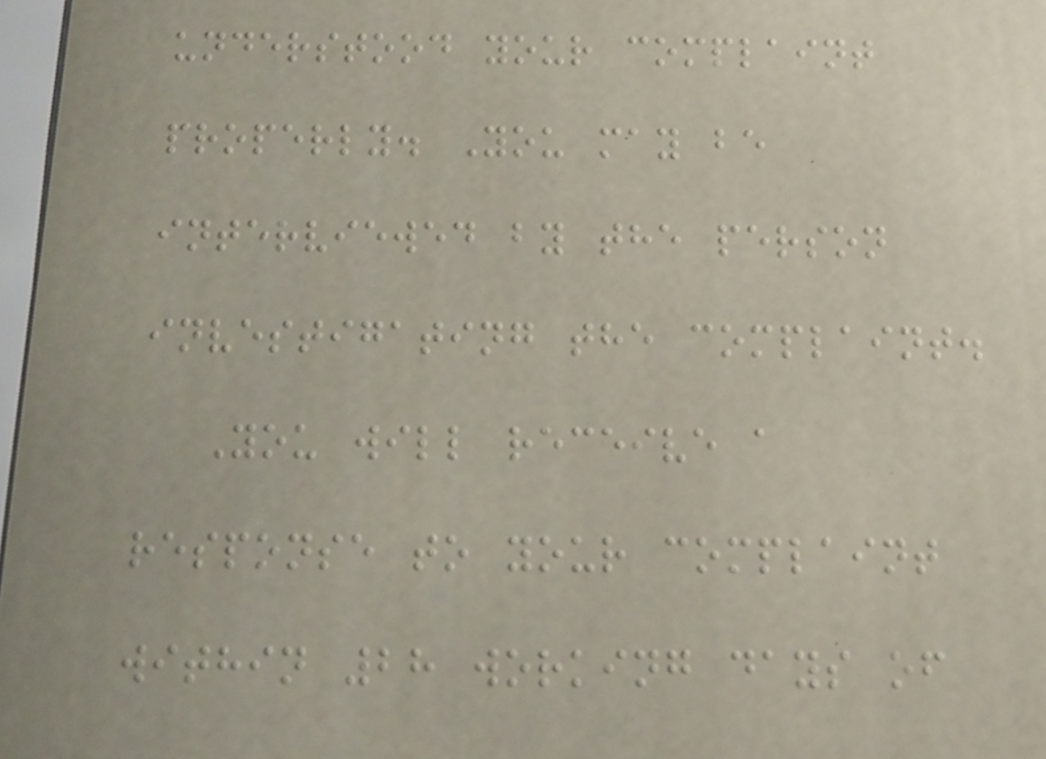understood your complaint
properly. You may be
interviewed by the person
investigating the complaint.
You will receive a
response to your complaint
within 28 working days of
